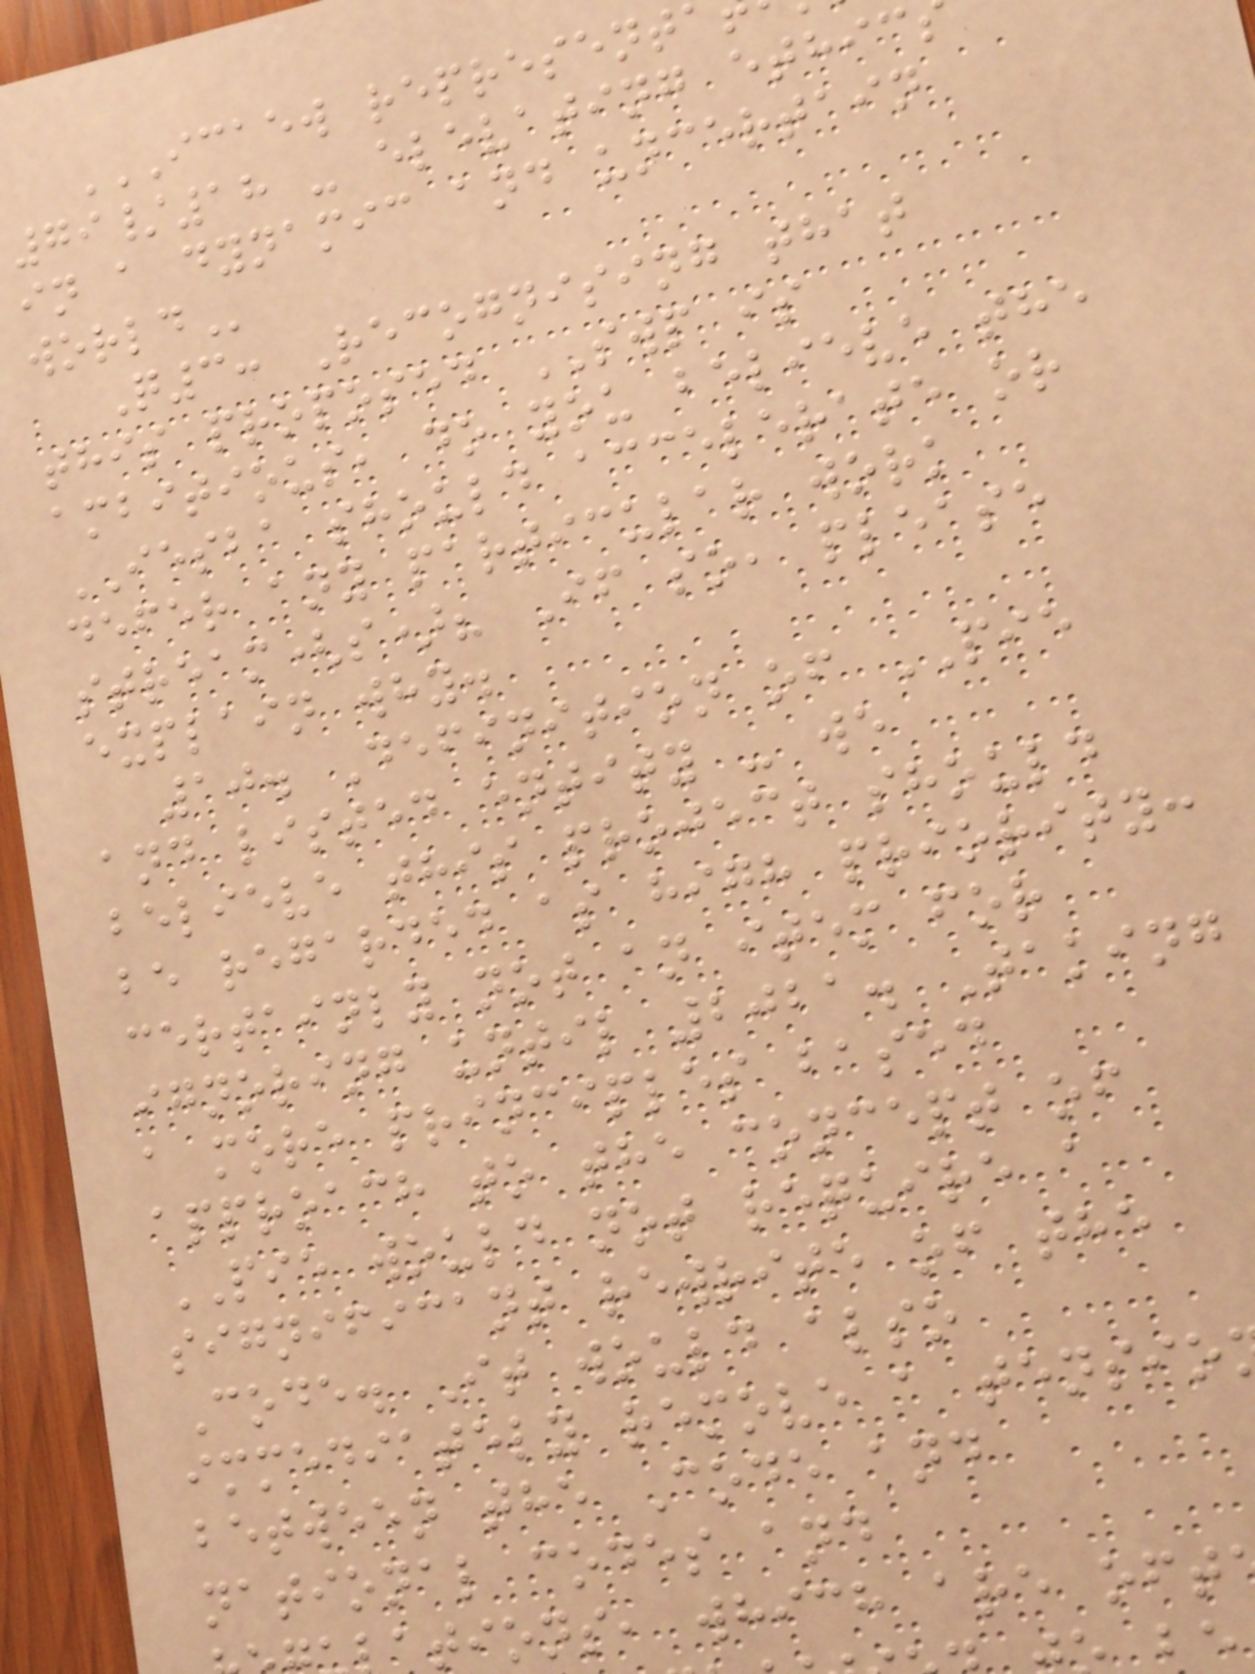79/18 - elevating
in a dynamic and uncertain
Q3: Recognising that
this proposed SWP is
ambitious, do you believe the
IESBA should accelerate or
defer any particular work
stream(s)? If so, please
explain why.
10. Definition of PIE
and listed entity - we
believe this project should
be regarded as high priority:
certainly not an item for
ignoring until 2021. Taking
a more principles based
approach to the concept of
PIE would not require a
significant rewrite of the
Code. It would also
immediately remove a tensio
between the Code and
national codes and
tions, which are oft
